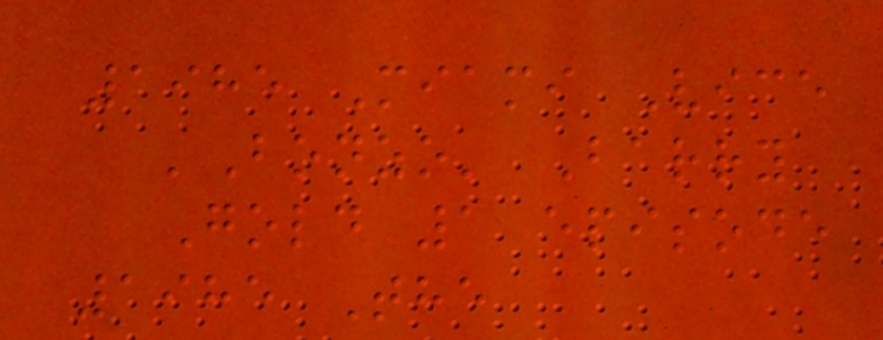1985 Miami Vice
'Bonzo' Barry
Gold 1 episode
1985 The
